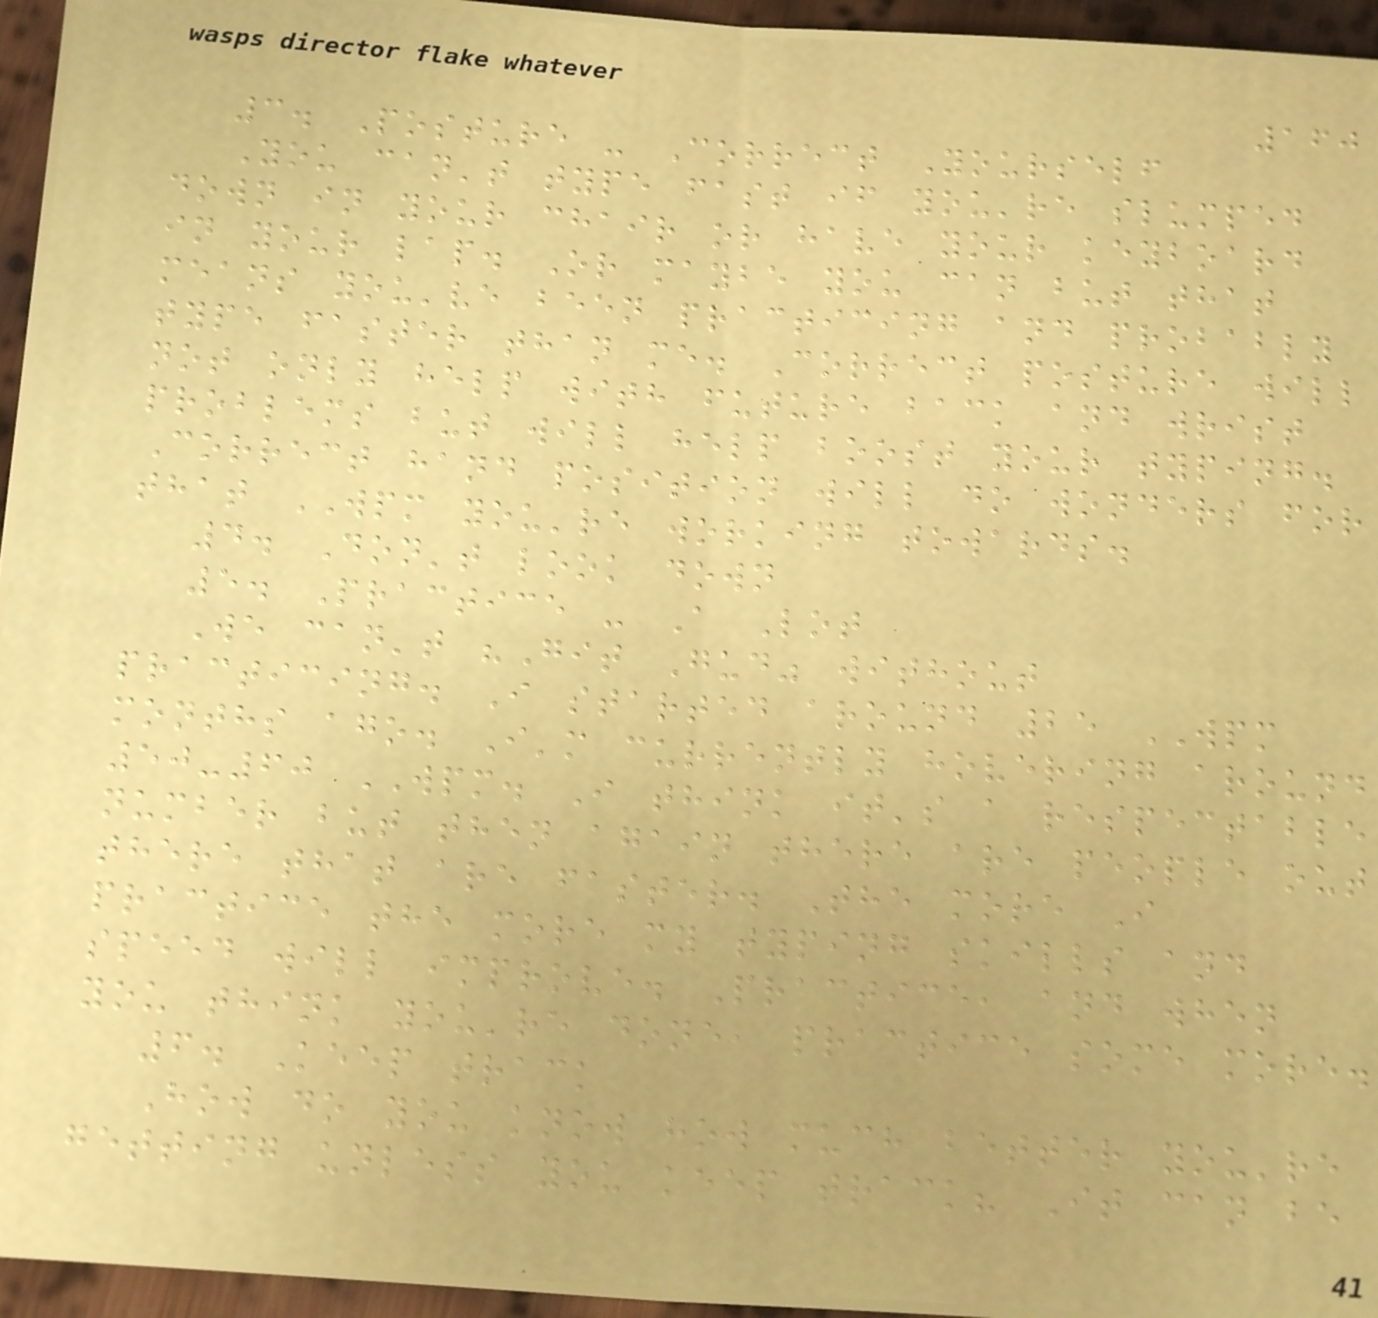160
3. Posture - Correct Yourself
You can't type fast if you're slumped
down in your chair or have your keyboard
in your lap. Or maybe you can but that
means you've been practicing and probably
type faster than me. Correct posture will
not only help with future back and wrist
problems but will help boost your typing.
Correct hand position will do wonders for
that WPM you're working towards.
4. Don't look down
5. Practice - A Lot
We can't "Git Gud" without
practicing. I started around 25 WPM
months ago. I'm currently hovering around
50-60 WPM. I think it's a respectable
number but then again there are people out
there that are faster. The more I
practice the more my typing skills and
speed will improve. Practice, and when
you think you're done, practice some more.
6. Keep track
How do you know how much better you're
getting unless you keep track? It can be
